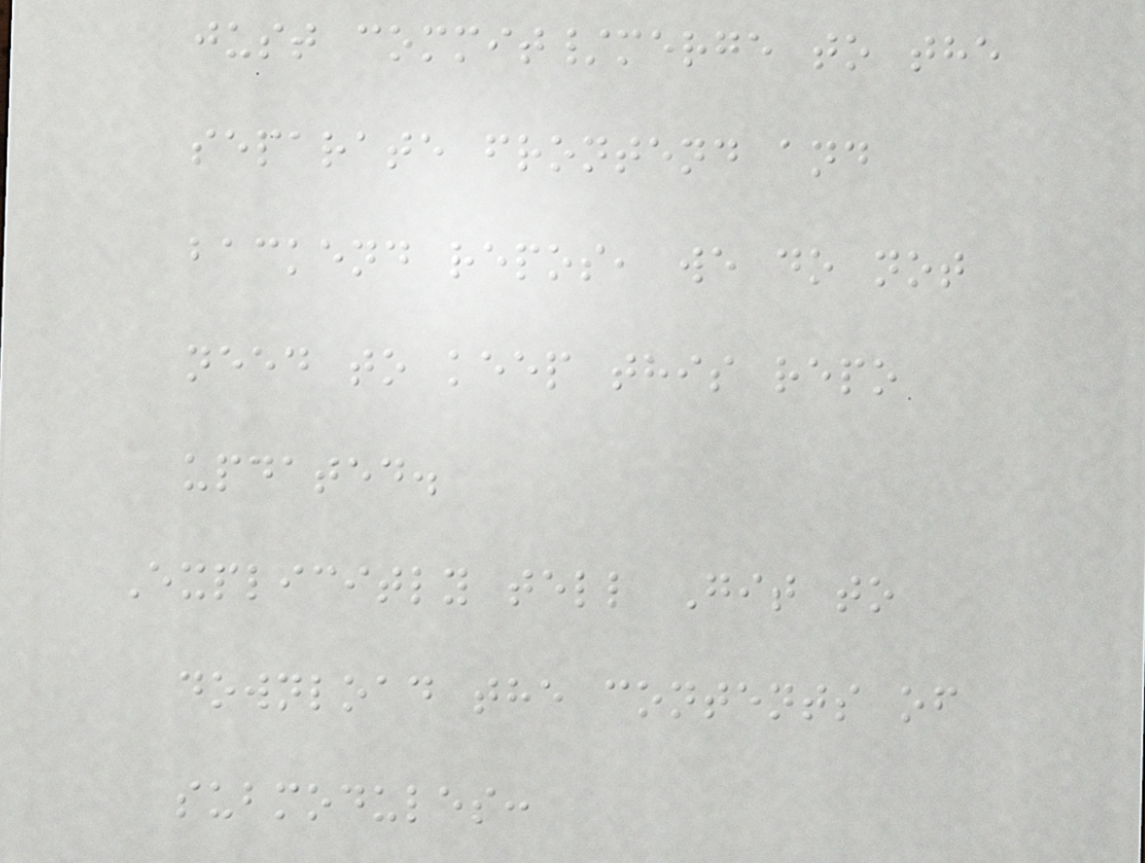just commit/merge to the
separate frontend and
backend repos, we do not
need to keep this repo
updated.
Explicitly tell Git to
download the contents of
submodules:
